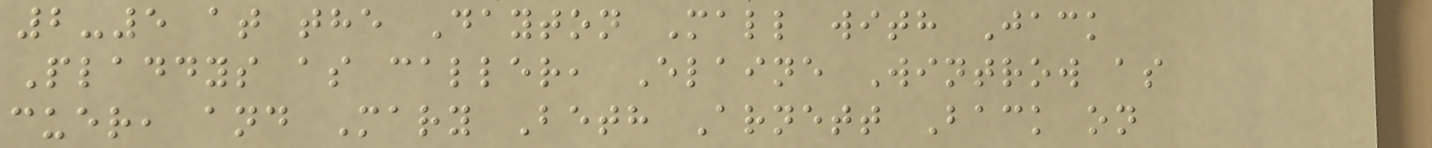2-5 at the Dayton Mall with Jack
Pladdys as caller, Elaine Wintrow as
cuer, and Mary Beth Arnett Back on
